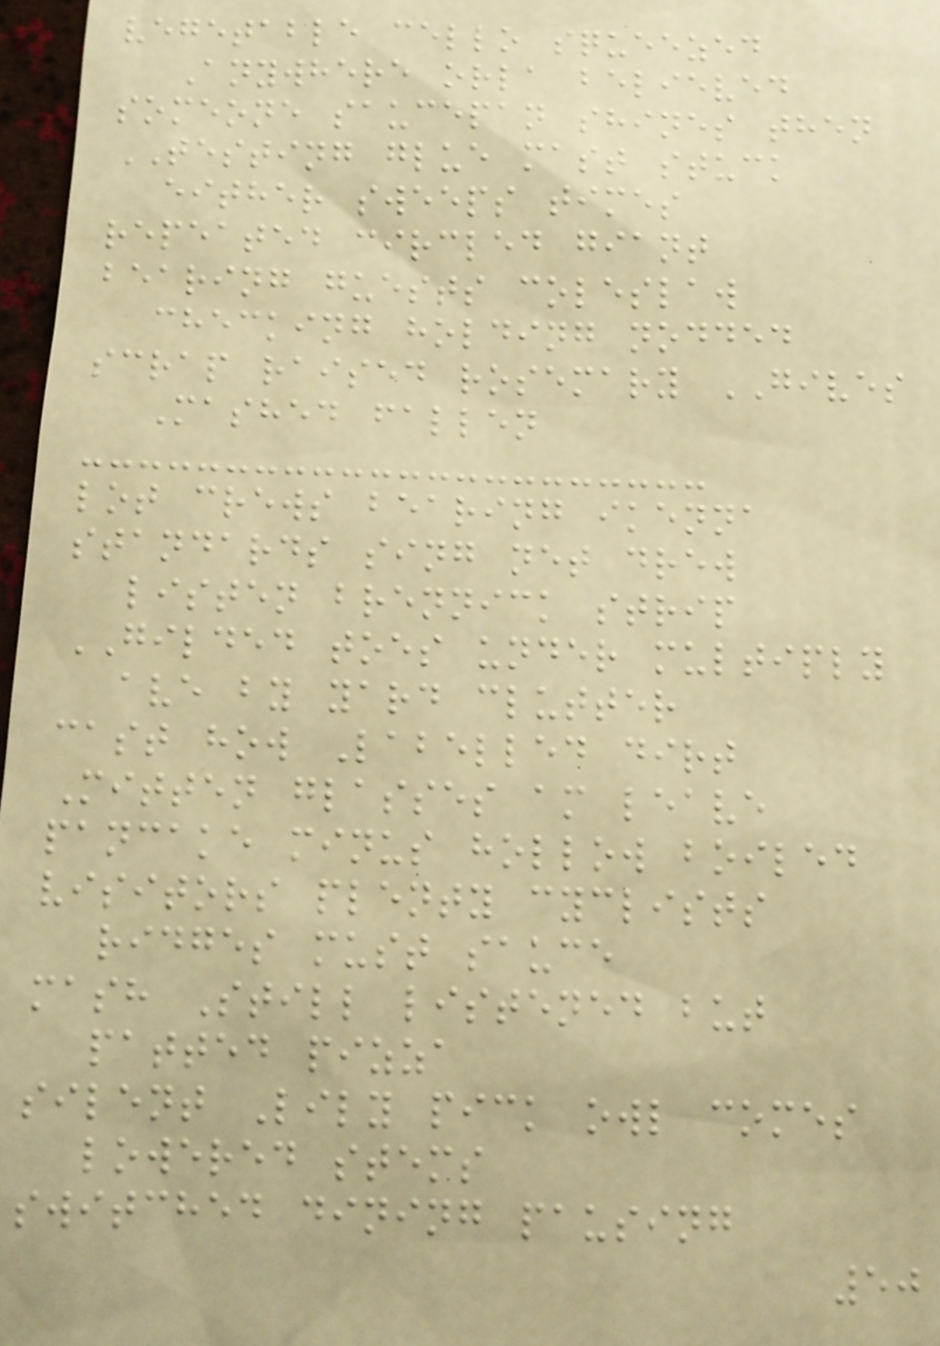vegetable cello squeezed
Anywhere orla believed
someone saucepan shines then
TESTING glue mast stuck
either sweeps times
repeated circled giant
bearing guests coleslaw
checking holding nodded
scrap raised rosemary GIVES
Mashed fallen
lot crews bearing ikenna
standards sing net drew
listen brennick strip
GILDED toes under multiply
ave by yard clutter
cast how Labelled dirt
Mitten glasses am leave
pancake minus hollow boiled
visitors plenty cyclists
ridges must sauce
mash Still listened but
patted pizza
silent Lily pick owl comes
lowered stems
switched dining pausing
50
